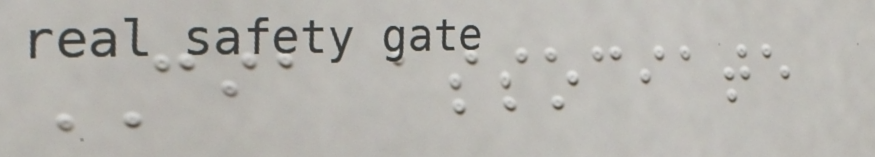CIA associate
